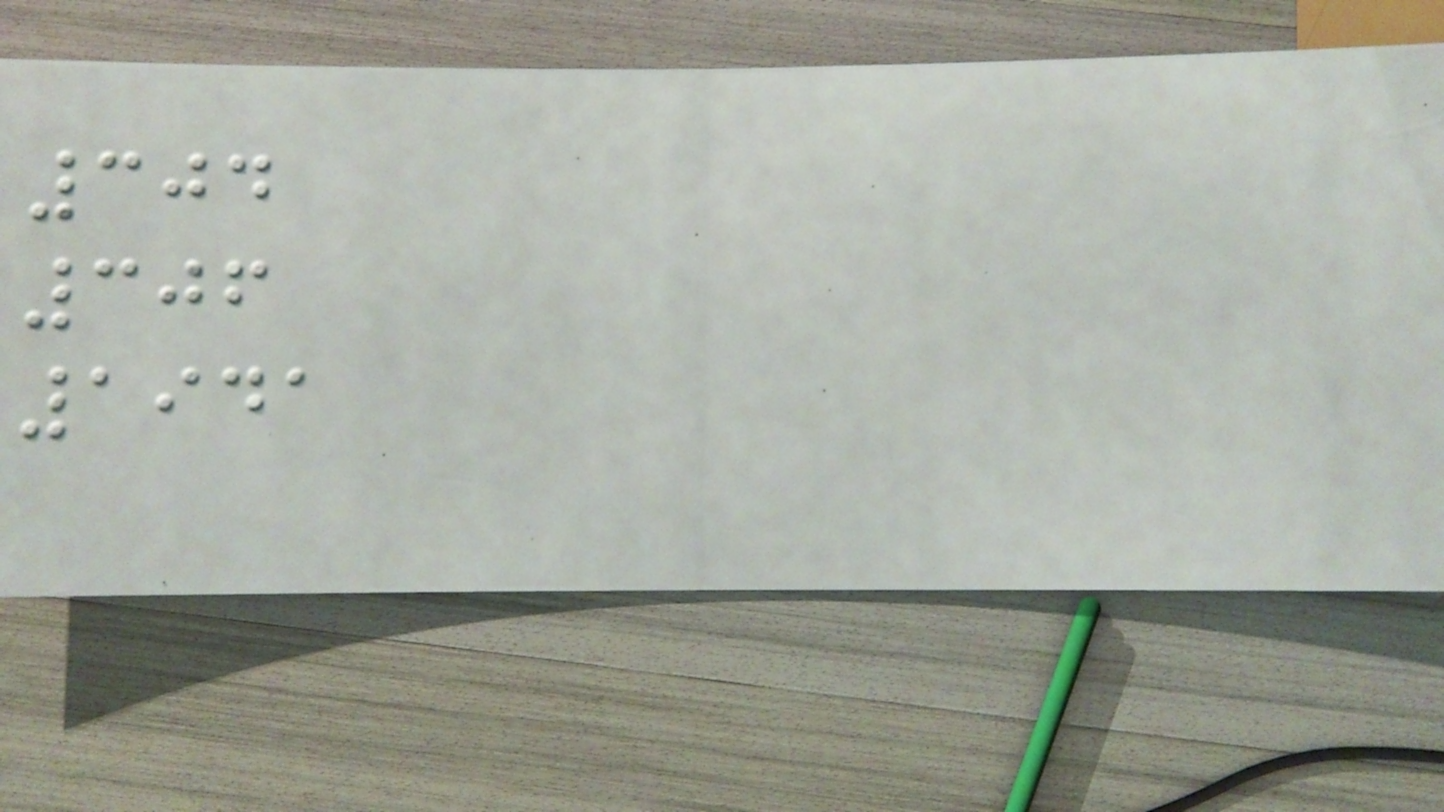304
306
1941
